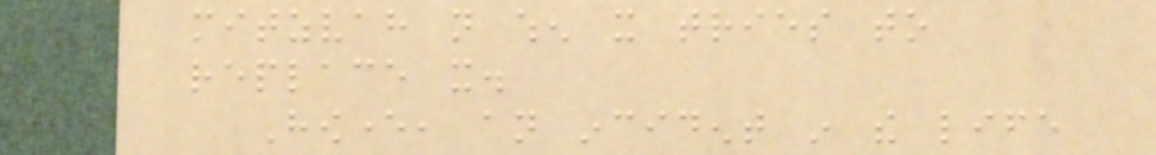mitzvah not when it tries to
replace it.
However, an incident in the life
